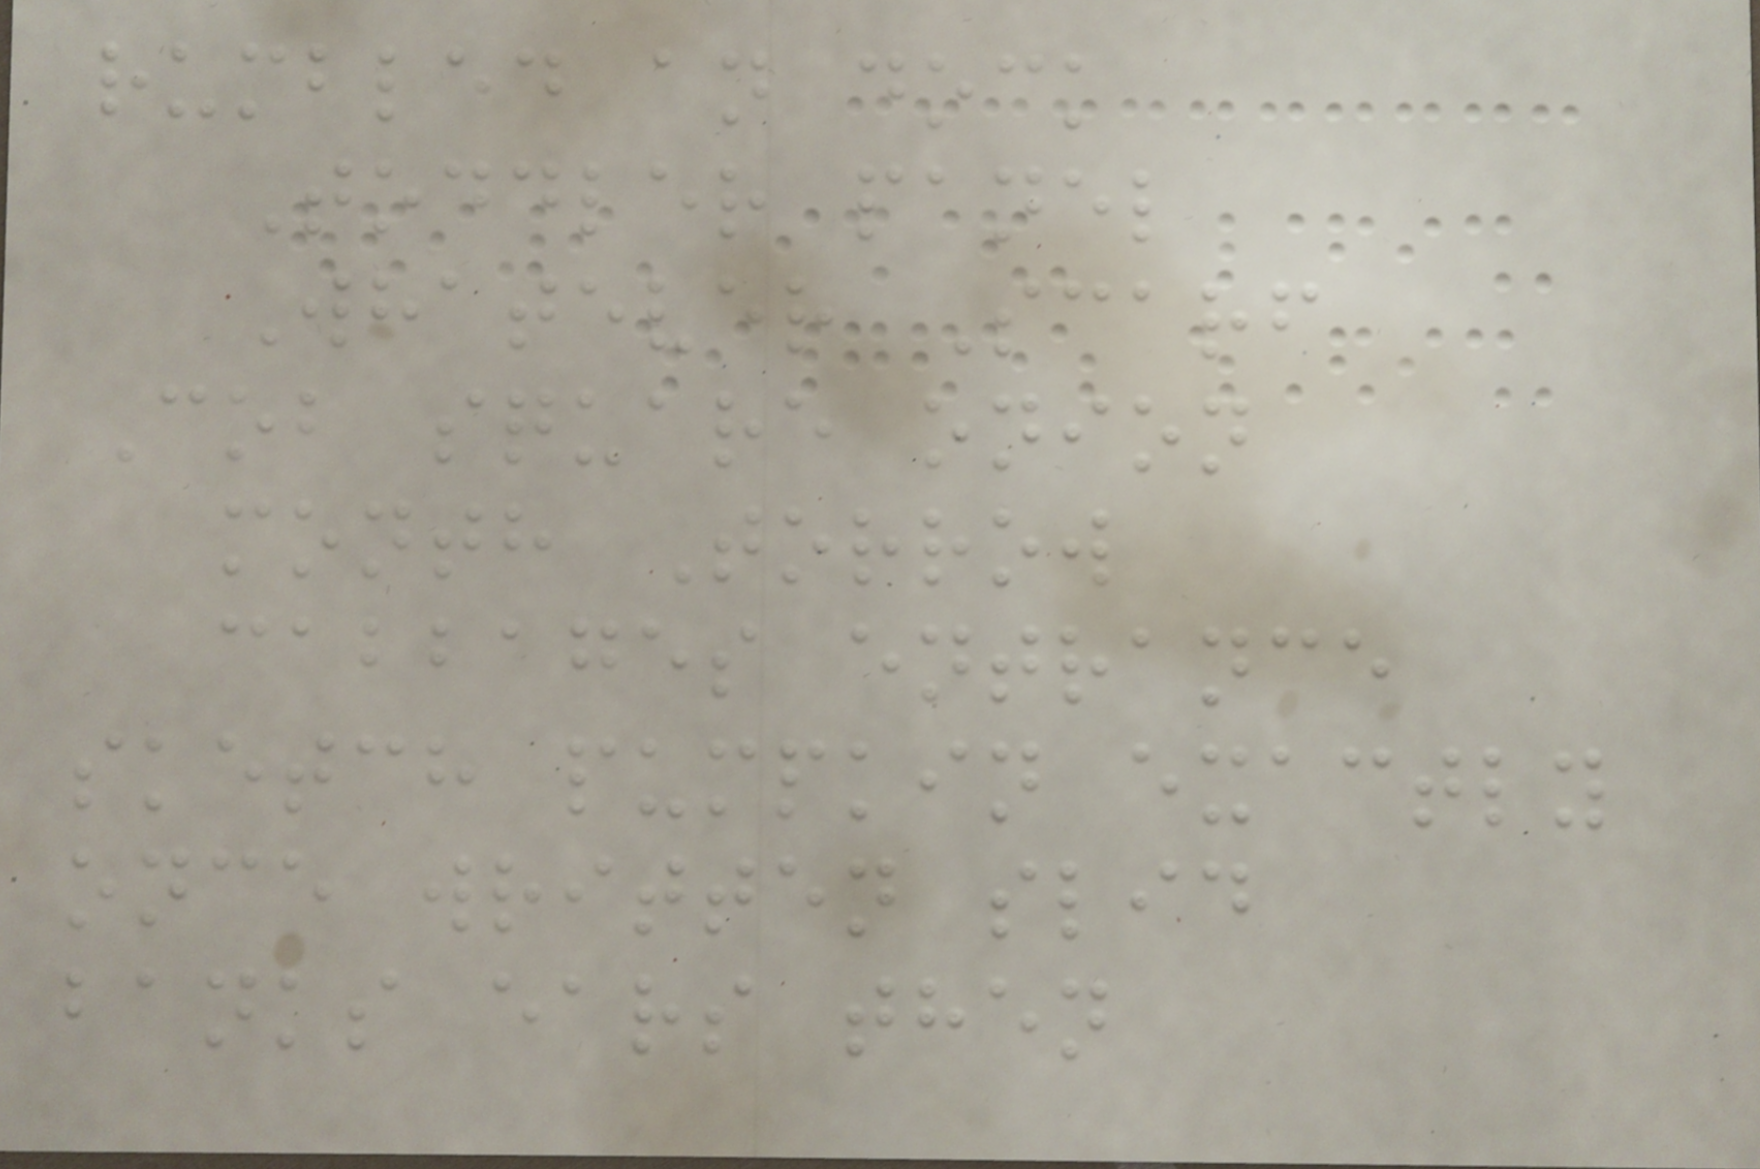rumbled an dock
Toddler panel
Whatever Scarf
Cob square onion
month Torrow
cabbages entrance
sketch pumpkin exactly
once written slid
banks ears then
